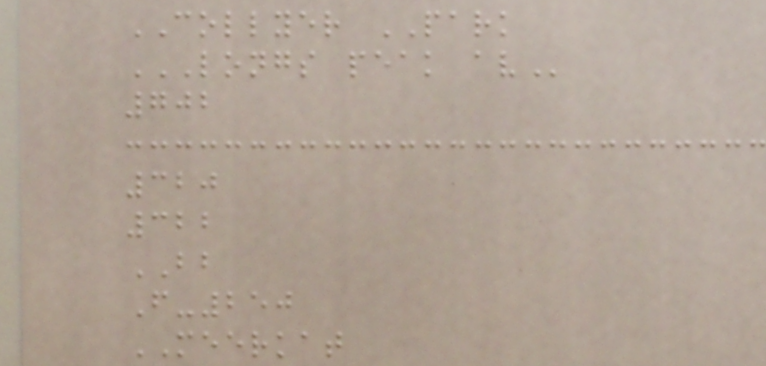COLLYER PARK
LONGS PEAK AV
702
320
322
BB
F-250
MEERKAT
